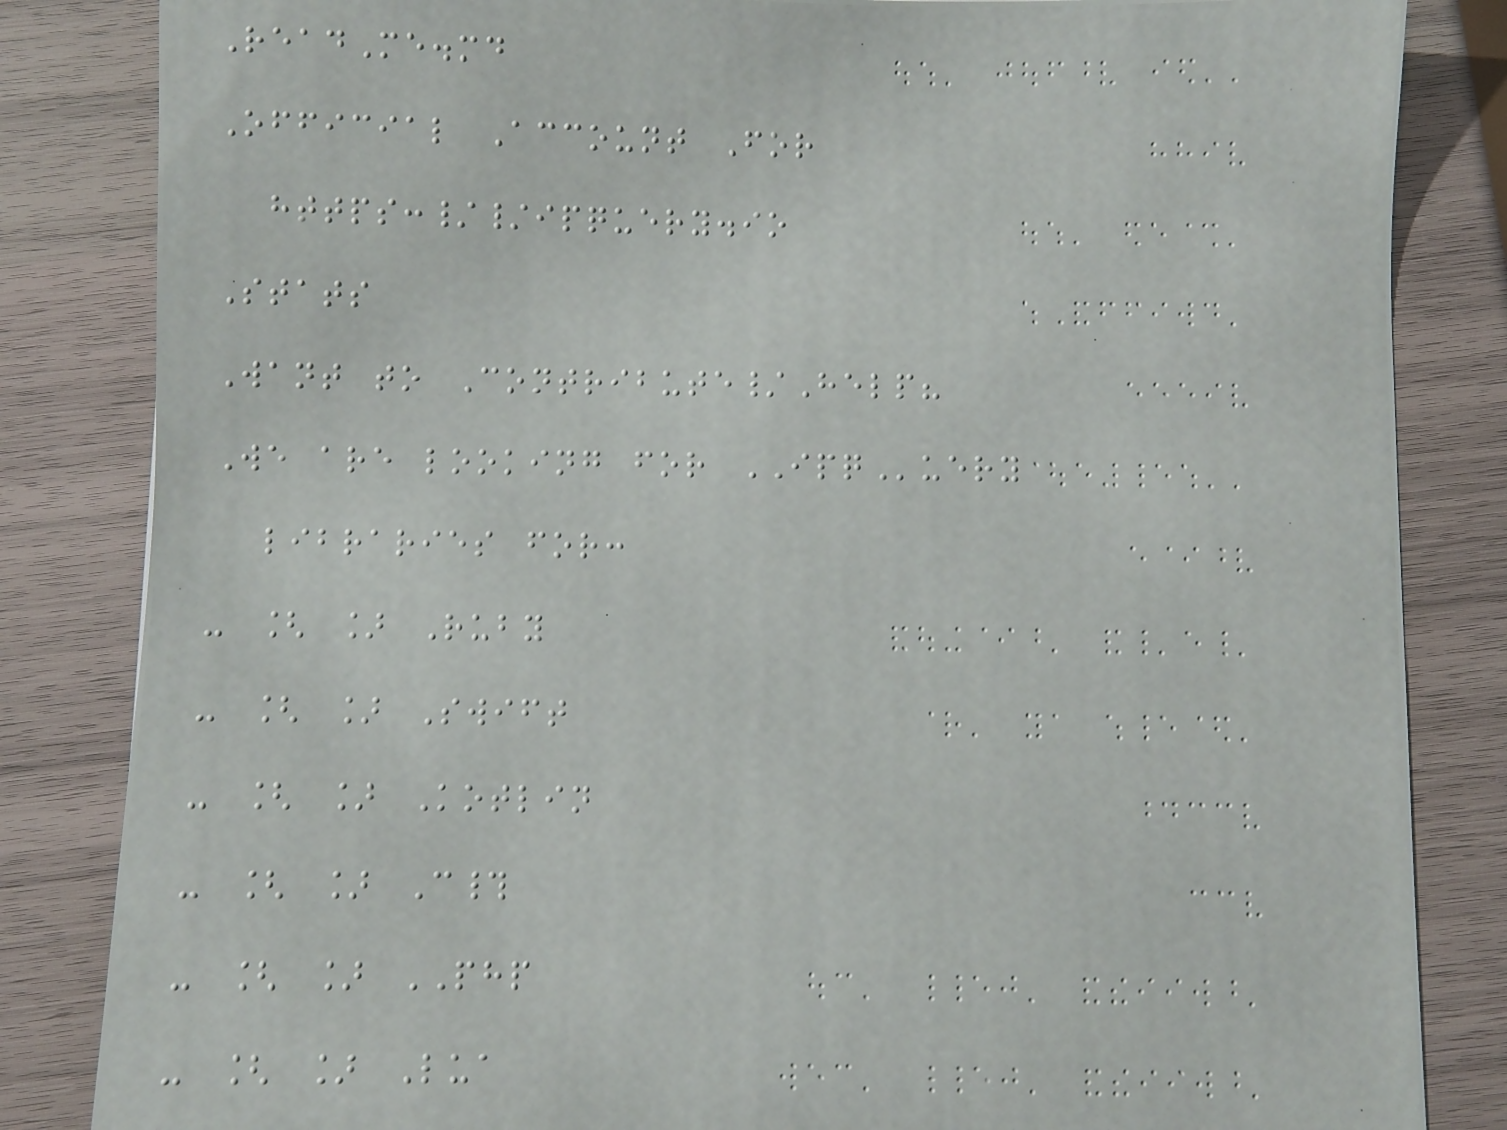ReadMe.md
Official Account For
https://ipquery.io
Stats
Want to Contribute/Help?
We are looking for IPQuery
libraries for:
- [ ] Ruby
- [ ] Swift
- [ ] Kotlin
- [ ] C#
- [ ] PHP
- [ ] Lua
